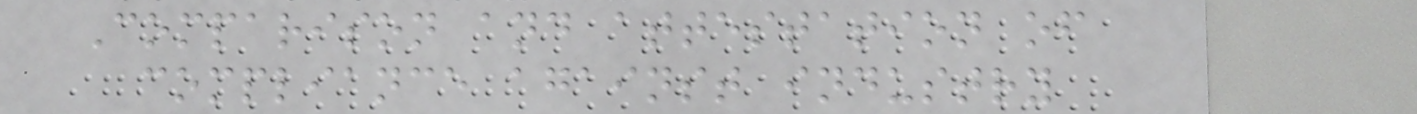Comparison and attestation of
compliance against industry
